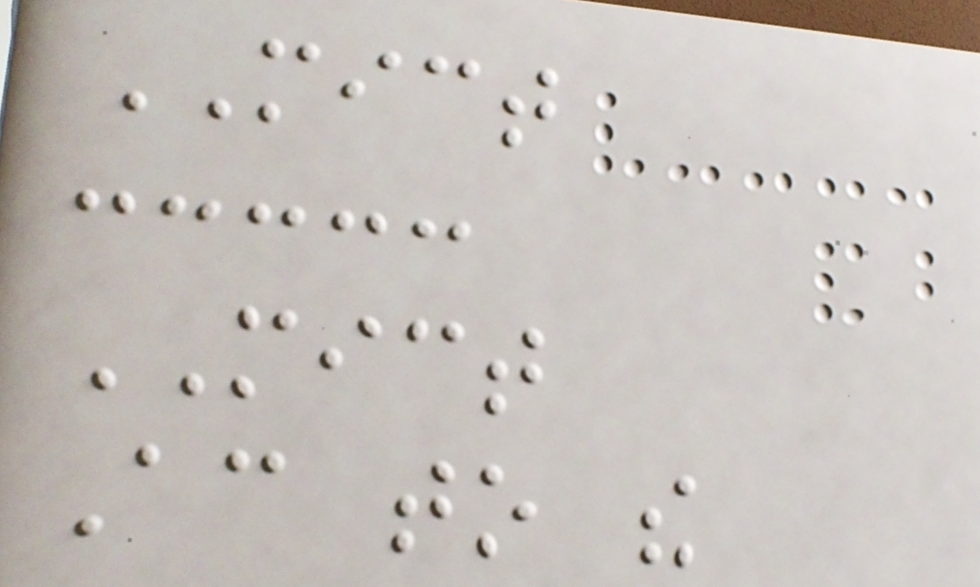MICT
MICT
According to the
